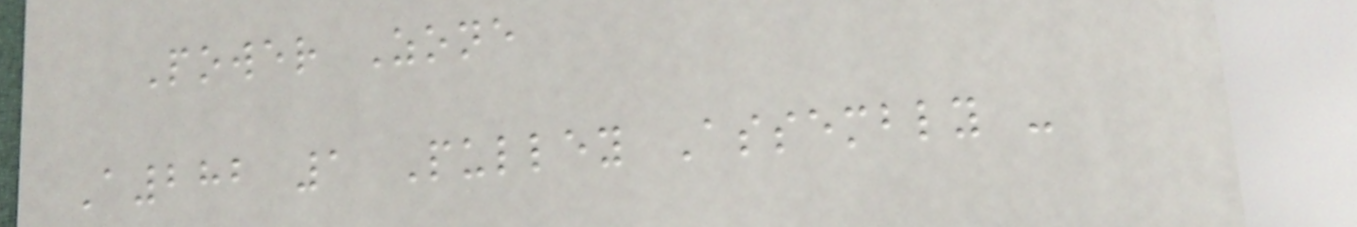Power Zone
A282 1 Pulley Assembly -
